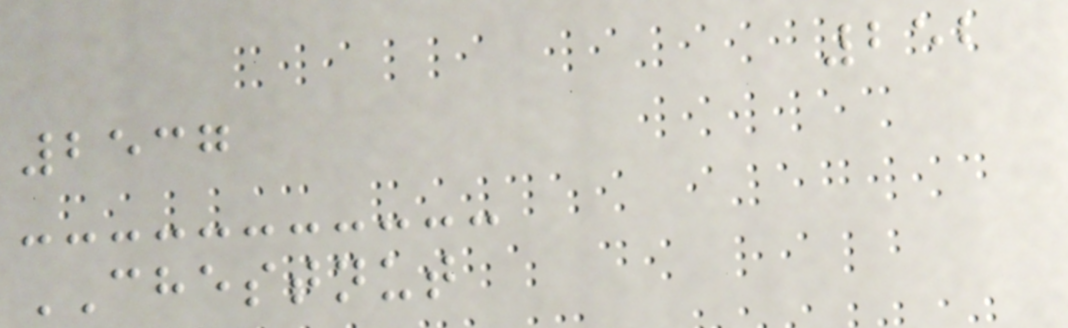252
2537
CHESTNUT
